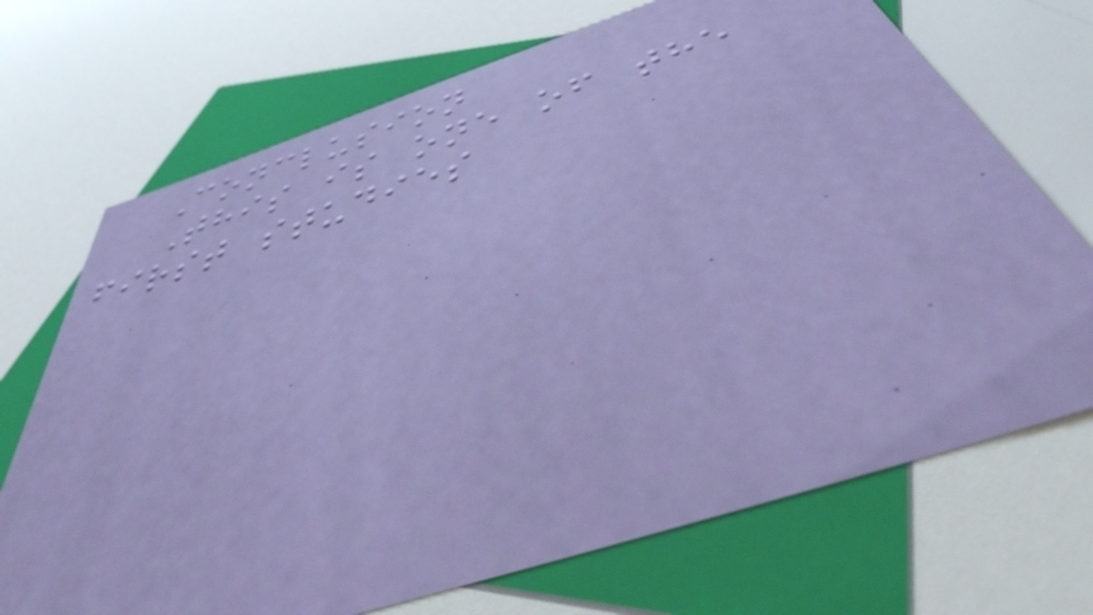Conclusion
This is one of the
first studies
